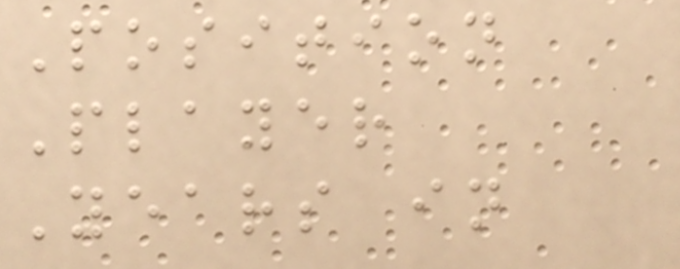Position
Player
Years in
